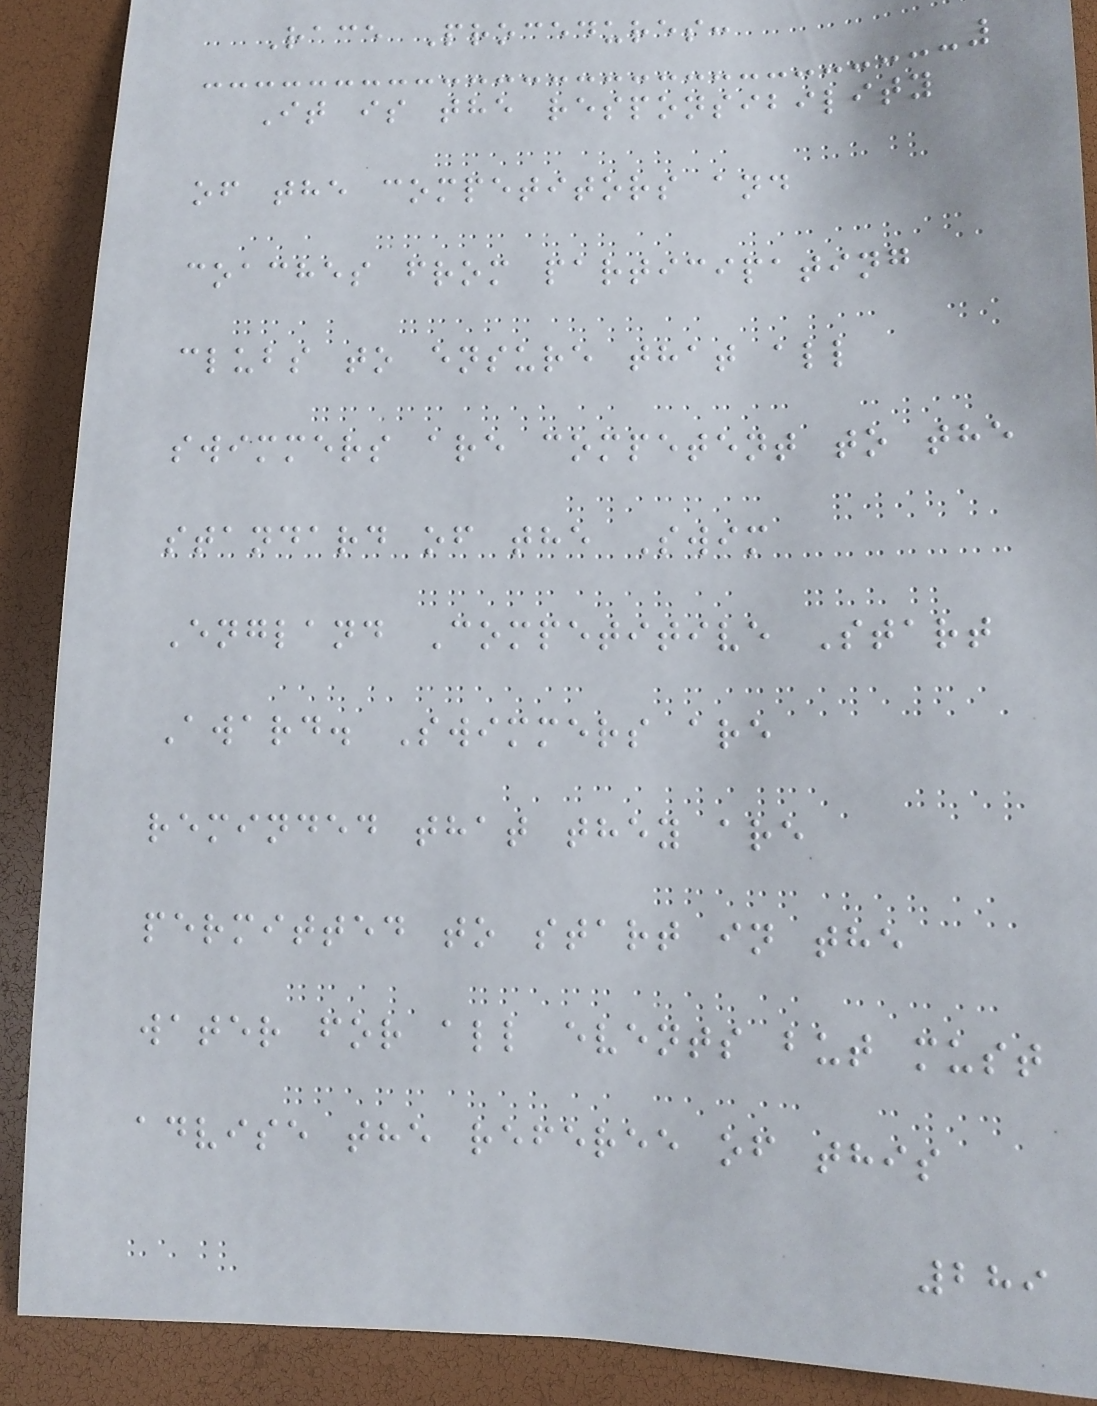Race Procedures:
It is the responsibility
of the competitors and
coaches from participating
clubs to ensure that all
swimmers are competent to the
standard of the Swim
England Competitive Start
Award. Swimmers are
reminded that they are
permitted to start in the
water for all events but must
advise the referee of this
289
